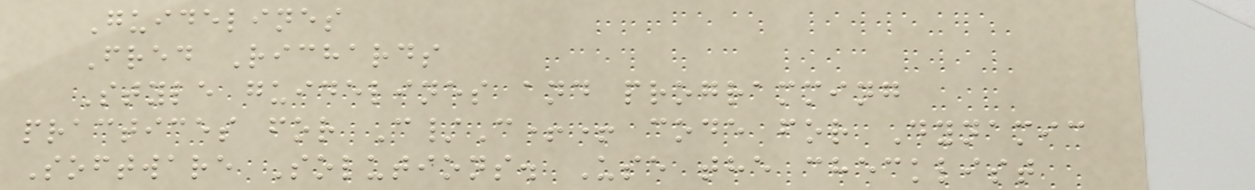Guidelines
Fred Richards
Style guidelines and programming
practices for C/C++ code for Dynamic
Software Solutions. Use the checklist
